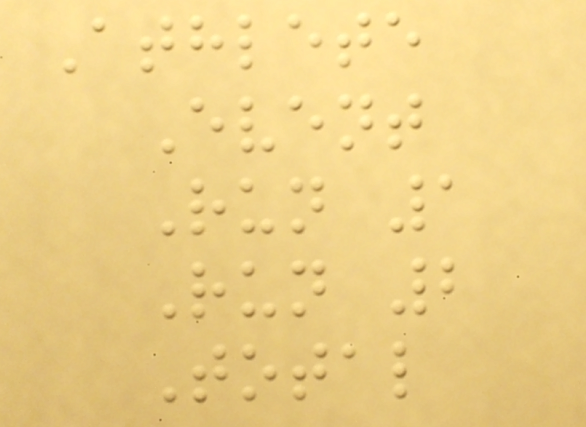Athlete
Event
Run 1
Run 2
Total
